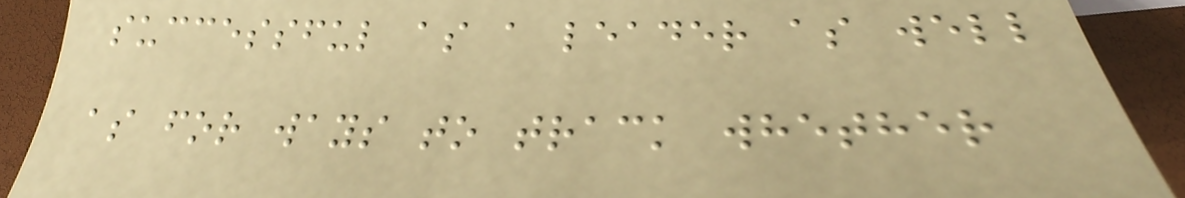successful as a leader as well
as for ways to track whether
